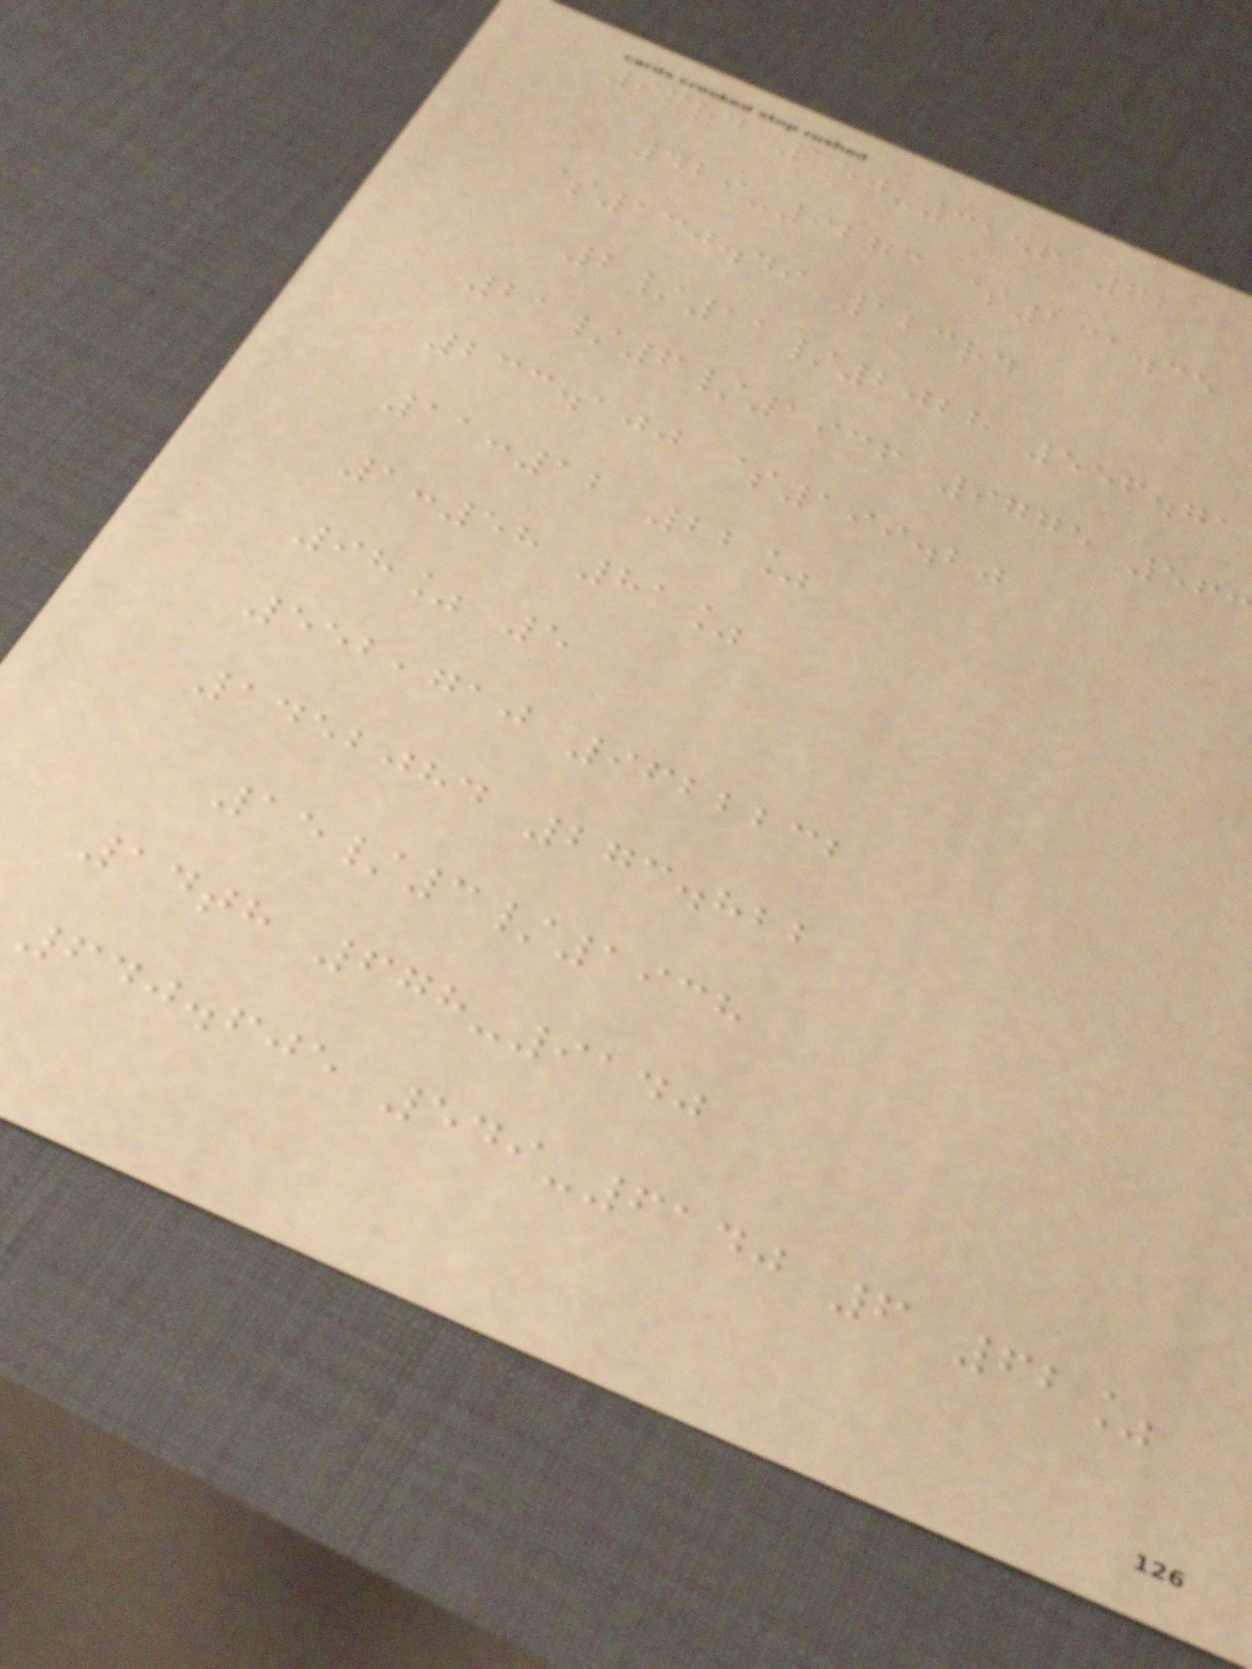93rd 350-3156 62
429-9273 $131.35
$130.49 123rd
2/11/2028 556.71
21/6/1936 9775 56
233.100 $199.20
11:12 22%
1:58 81%
98% 5
552,710 9622232
1452084 273.822
15/3/1938
14th 678-9140
640.605 549-6140 6 62%
